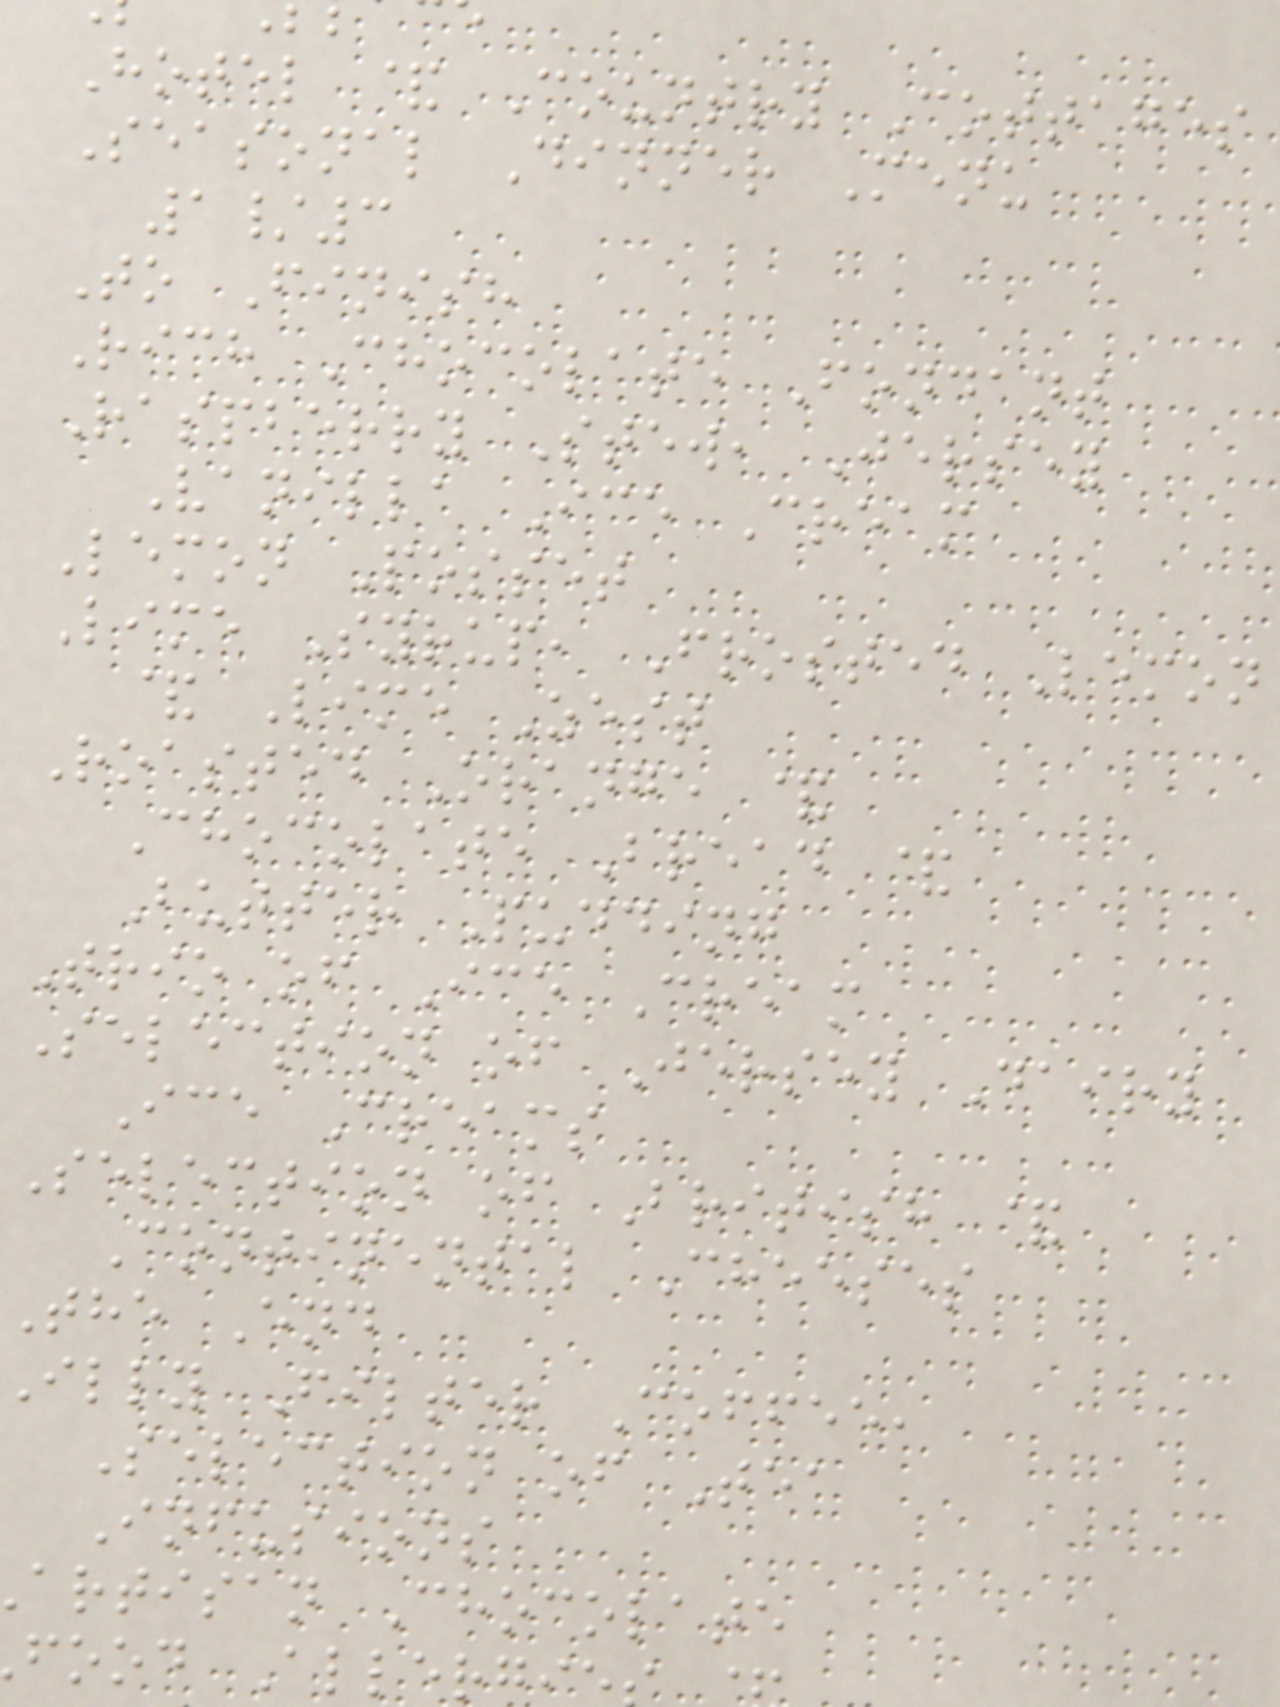Hotel & Country Cottages
Seasonal Dinner Menu
1/3
To Finish
Rich Chocolate Fondant
Raspberry Stew, Jersey
Vanilla Ice Cream
Lemon Posset
Lime Syrup, Frosted Lemon
& Lime Zest
Roasted Orange &
Chocolate Bread &
Butter Pudding
Trio of Ice Cream
Selection of Jersey Dairy
Ice Creams
Selection of British &
Continental Cheeses
The End
illy Filter Coffee,
Selection of Tea
Infusions
artisan Chocolate
food Allerg
